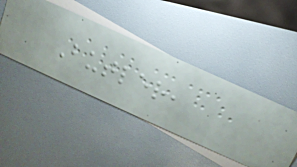Butler,
